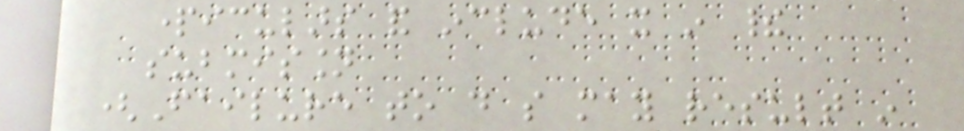particulars and include it in their
submission
(Failure to do so may result in
